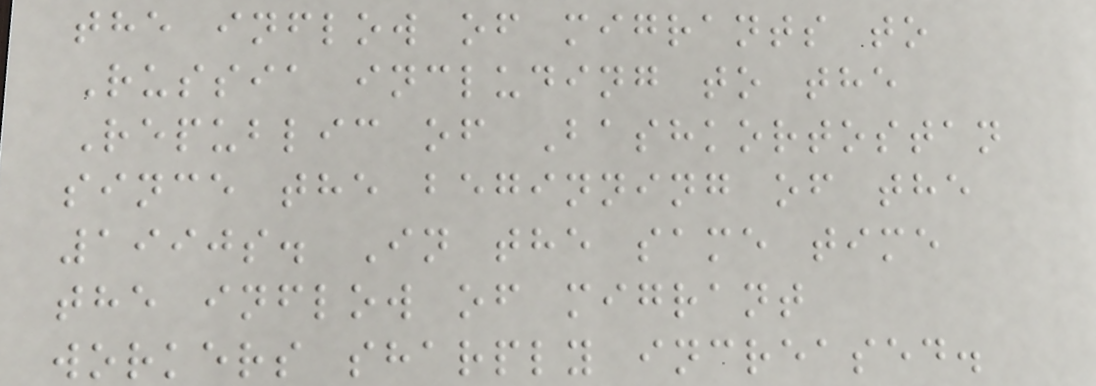the inflow of migrants to
Russia including to the
Republic of Bashkortostan
since the beginning of the
1990s. In the same time
the inflow of migrant
workers sharply increased.
